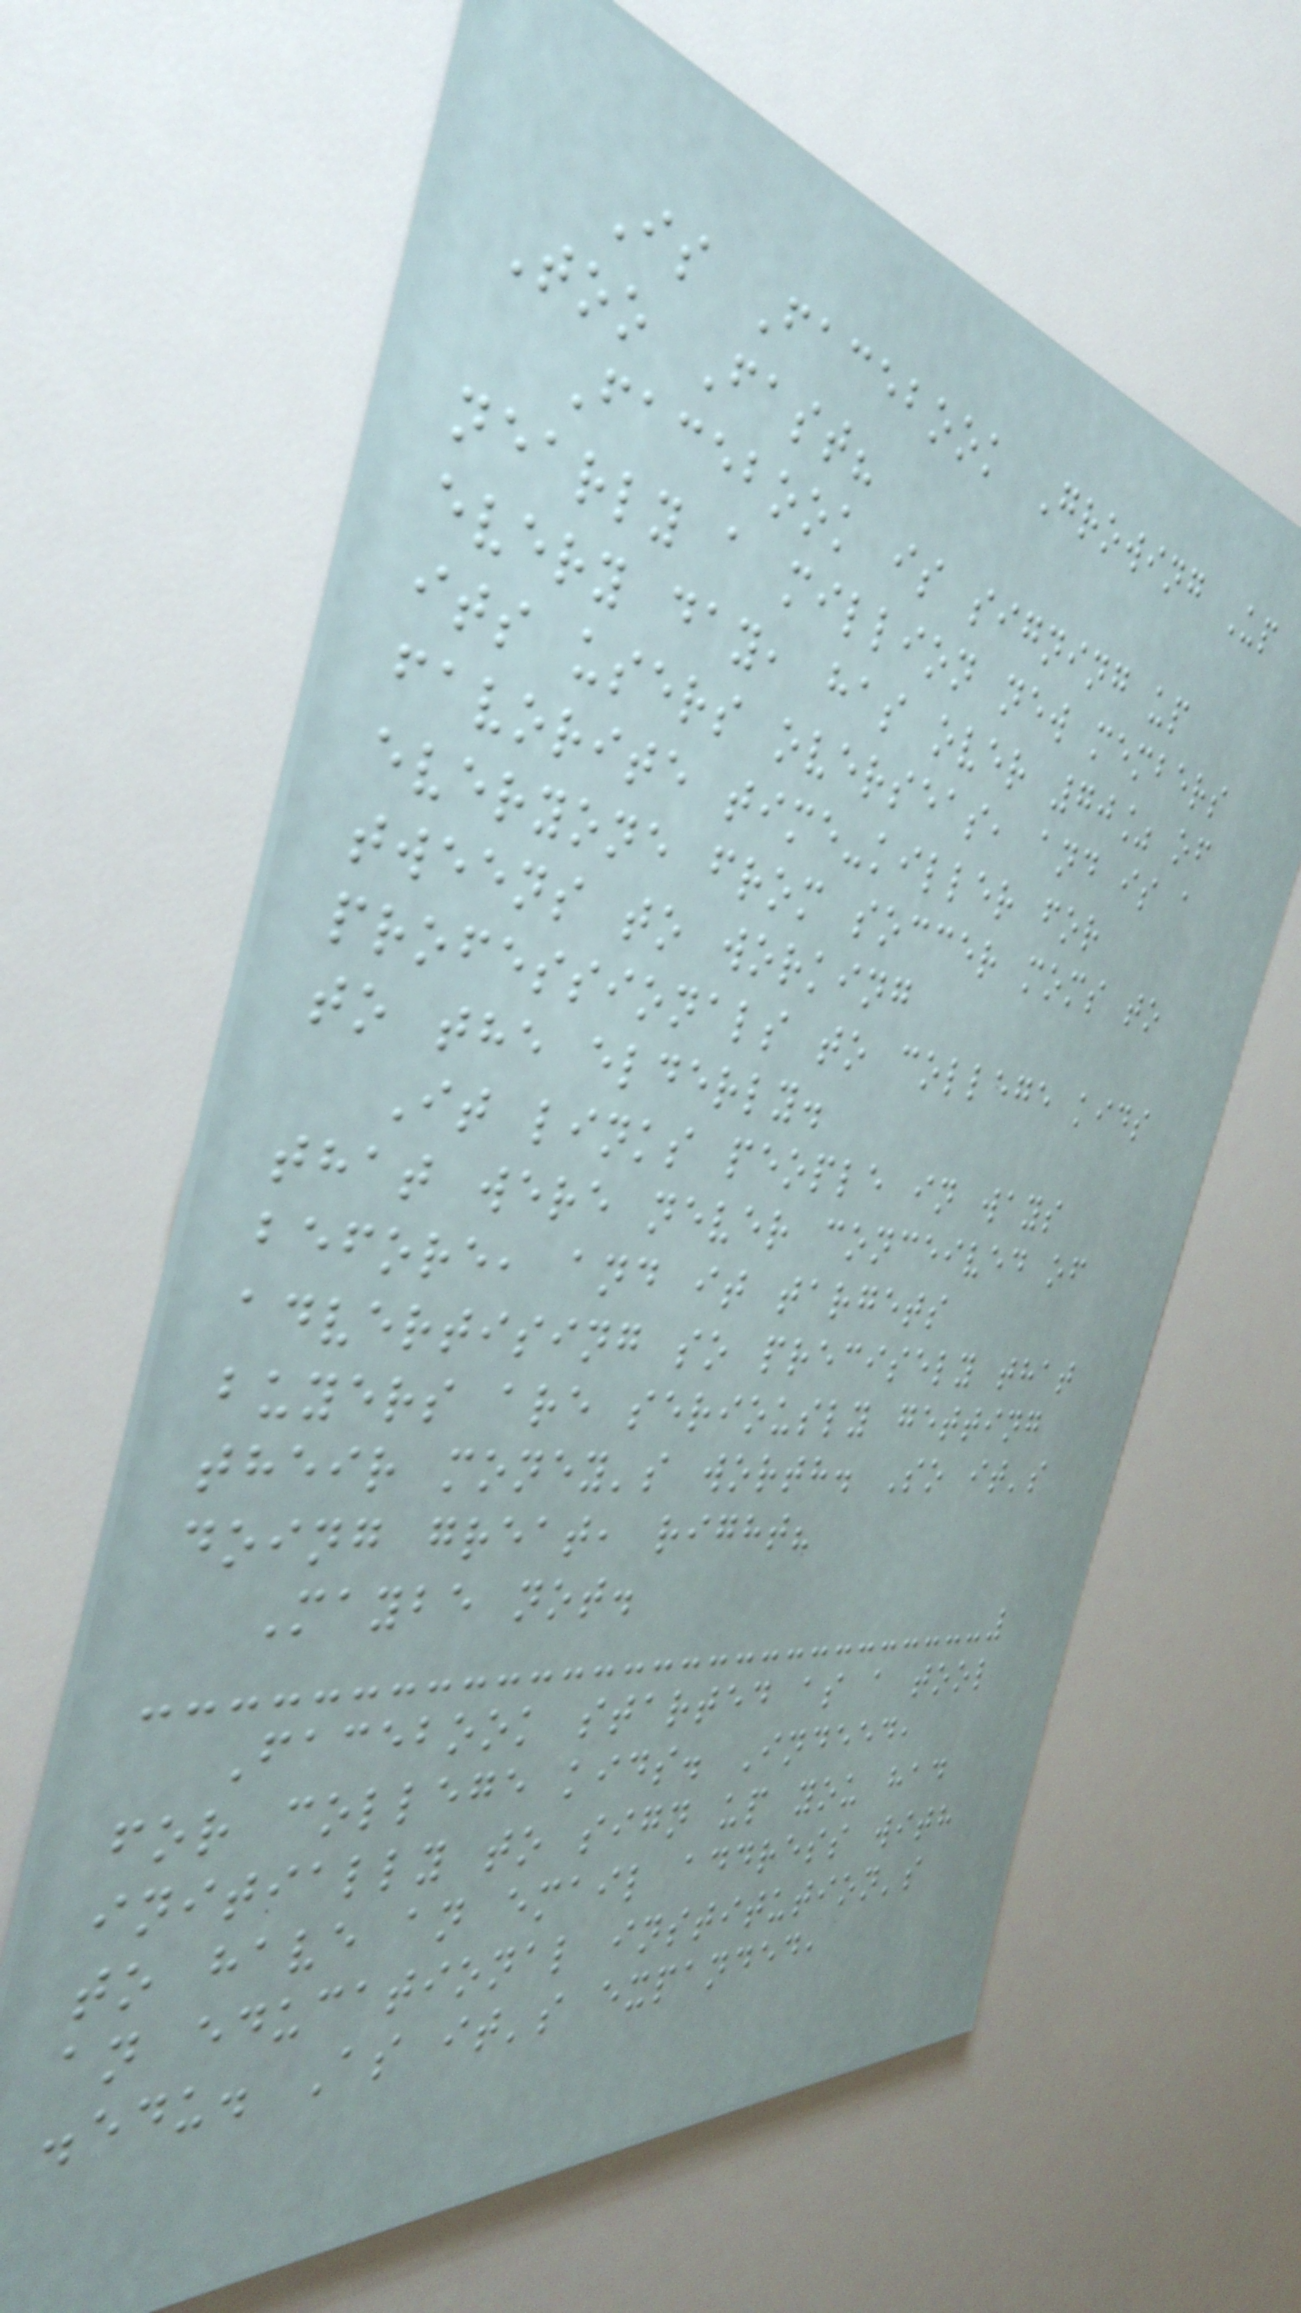Is Facebook Growing Up
Too Fast?
Facebook is signing up
nearly a million new members
every day, has over 70% of
its users overseas, and is a
favorite time-killer for
everyone from soccer moms to
tweens to working
professionals to college kids
to the elderly.
It links people in ways
that were never conceived of
before, and it targets
advertising so precisely that
buyers are seriously getting
their money's worth. So it's
doing great, right?
Maybe not.
Facebook started as a tool
for college kids. Indeed,
initially to sign up you had
to have an email address with
an educational institution's
.edu. As it's expanded,
